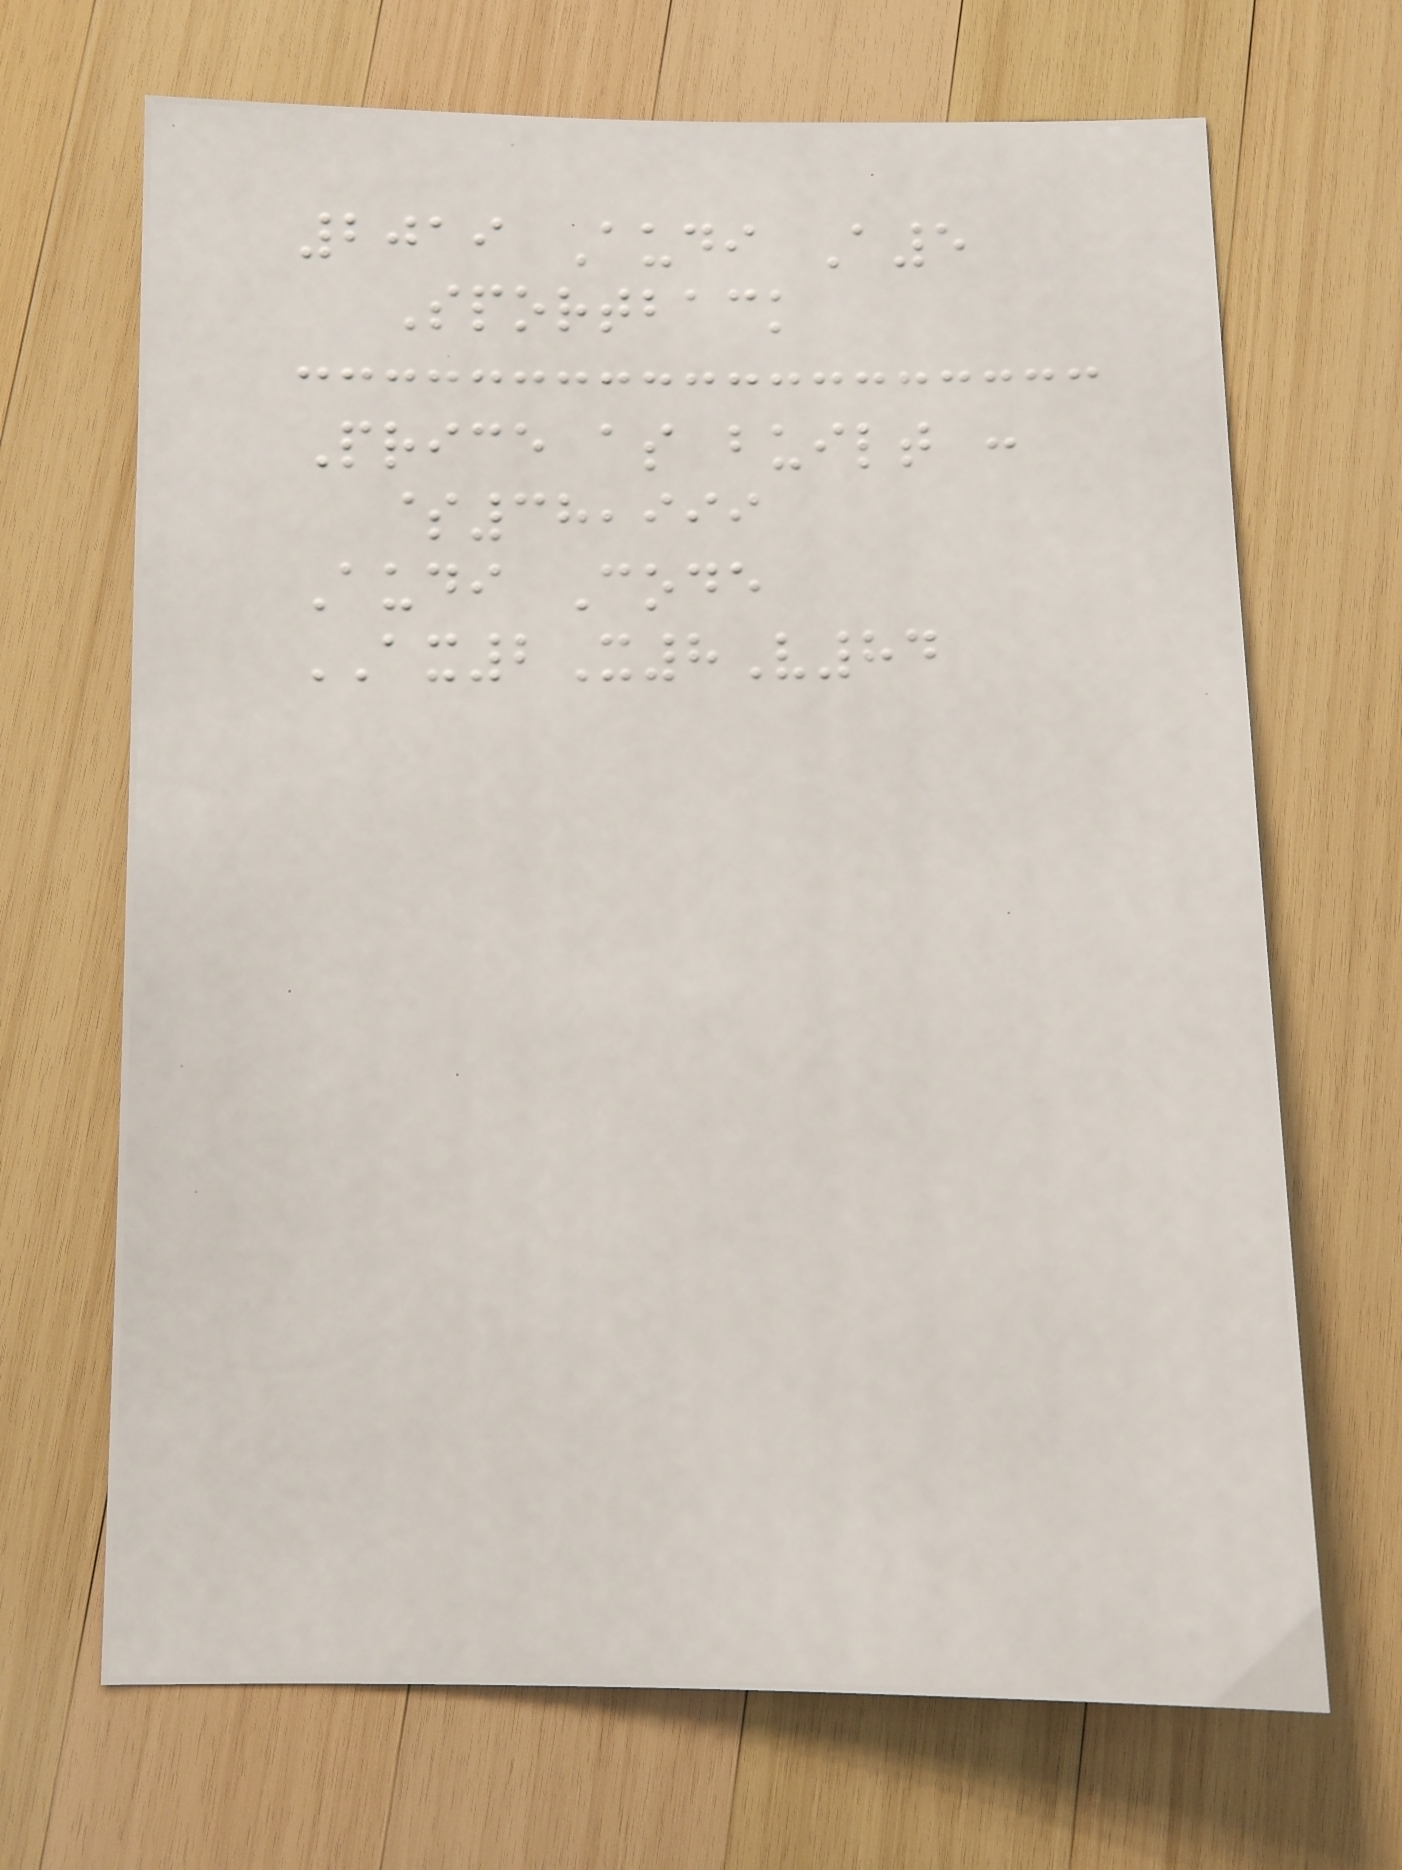2019 Audi A5
Sportback
Price as built :
$38,999
Audi Code
AX2X8V84
